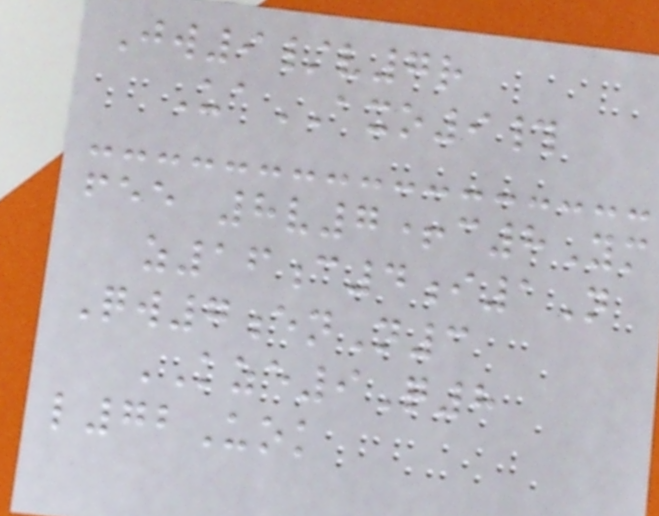Jw9/v7r
UaAXO9#
fee 8v7+c8Ym
z16c4i1N
Qw7enN3
KZE9Q8
l72Uok
